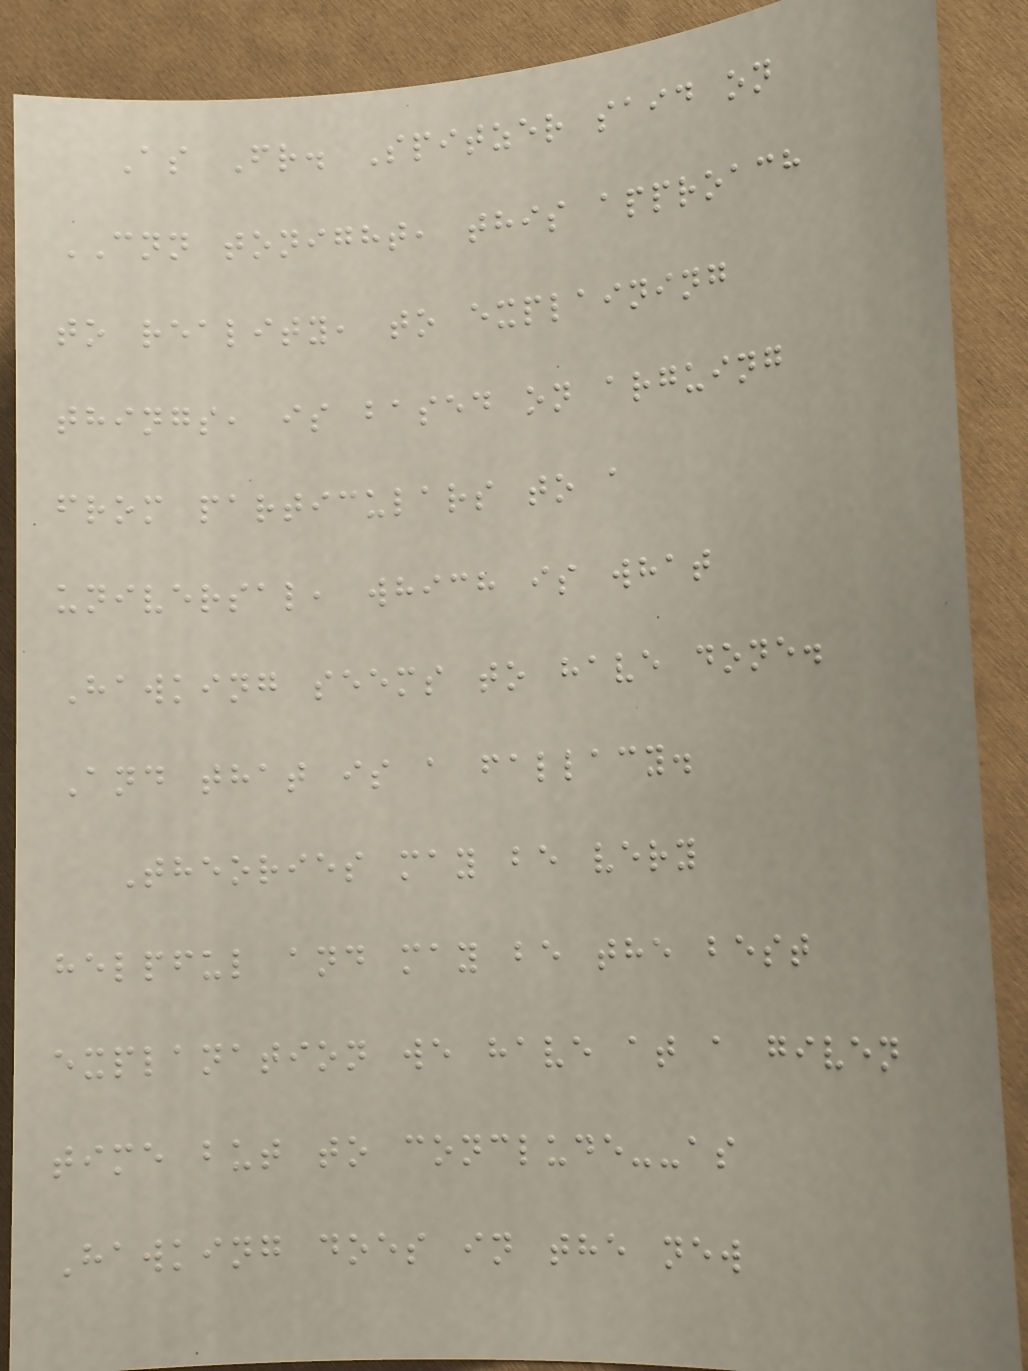As Fr. Spitzer said on
CNN tonight, this approach
to reality, to explaining
things, is based on arguing
from particulars to a
universal, which is what
Hawking seems to have done.
And that is a fallacy.
Theories may be very
helpful and may be the best
explanation we have at a given
time but to conclude--as
Hawking does in the new
